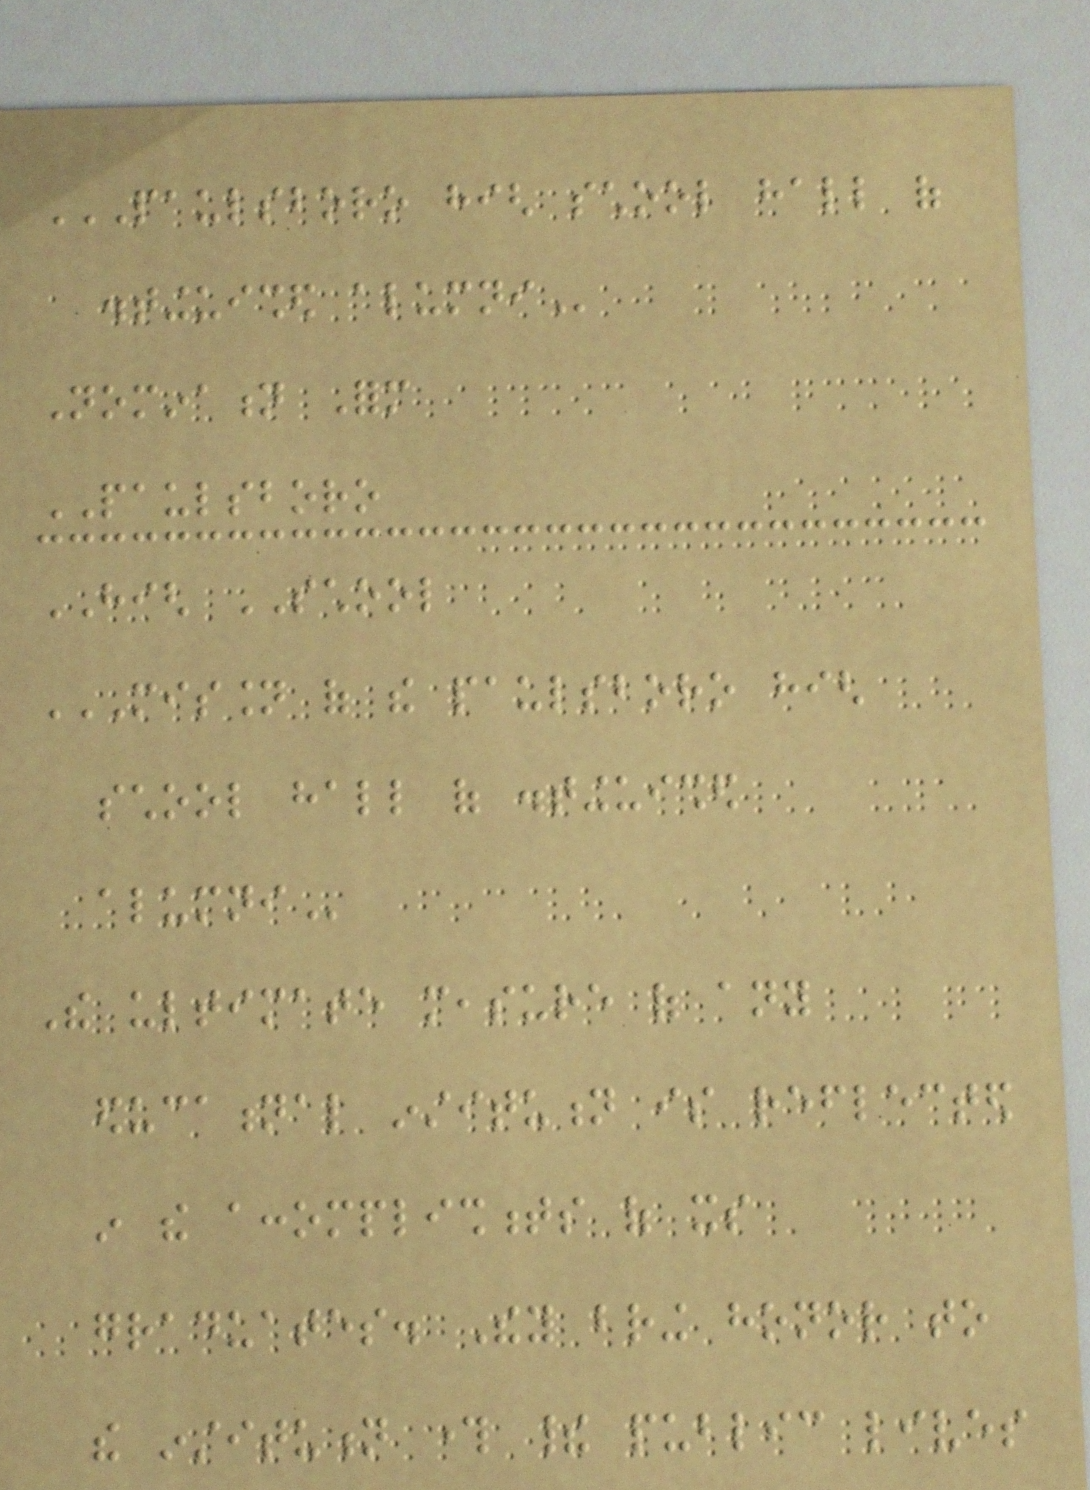PAULSBORO HIGH SCHOOL HALL OF
DISTINGUISHED ALUMNI
Nomination Form
PAULSBORO
HIGH SCHOOL
MISSION OF THE PAULSBORO HIGH
SCHOOL HALL OF DISTINGUISHED
ALUMNI
The ultimate measure of any
educational institution is reflected
in the accomplishments of its
graduates. They bring honor to
the institution through their public lives
